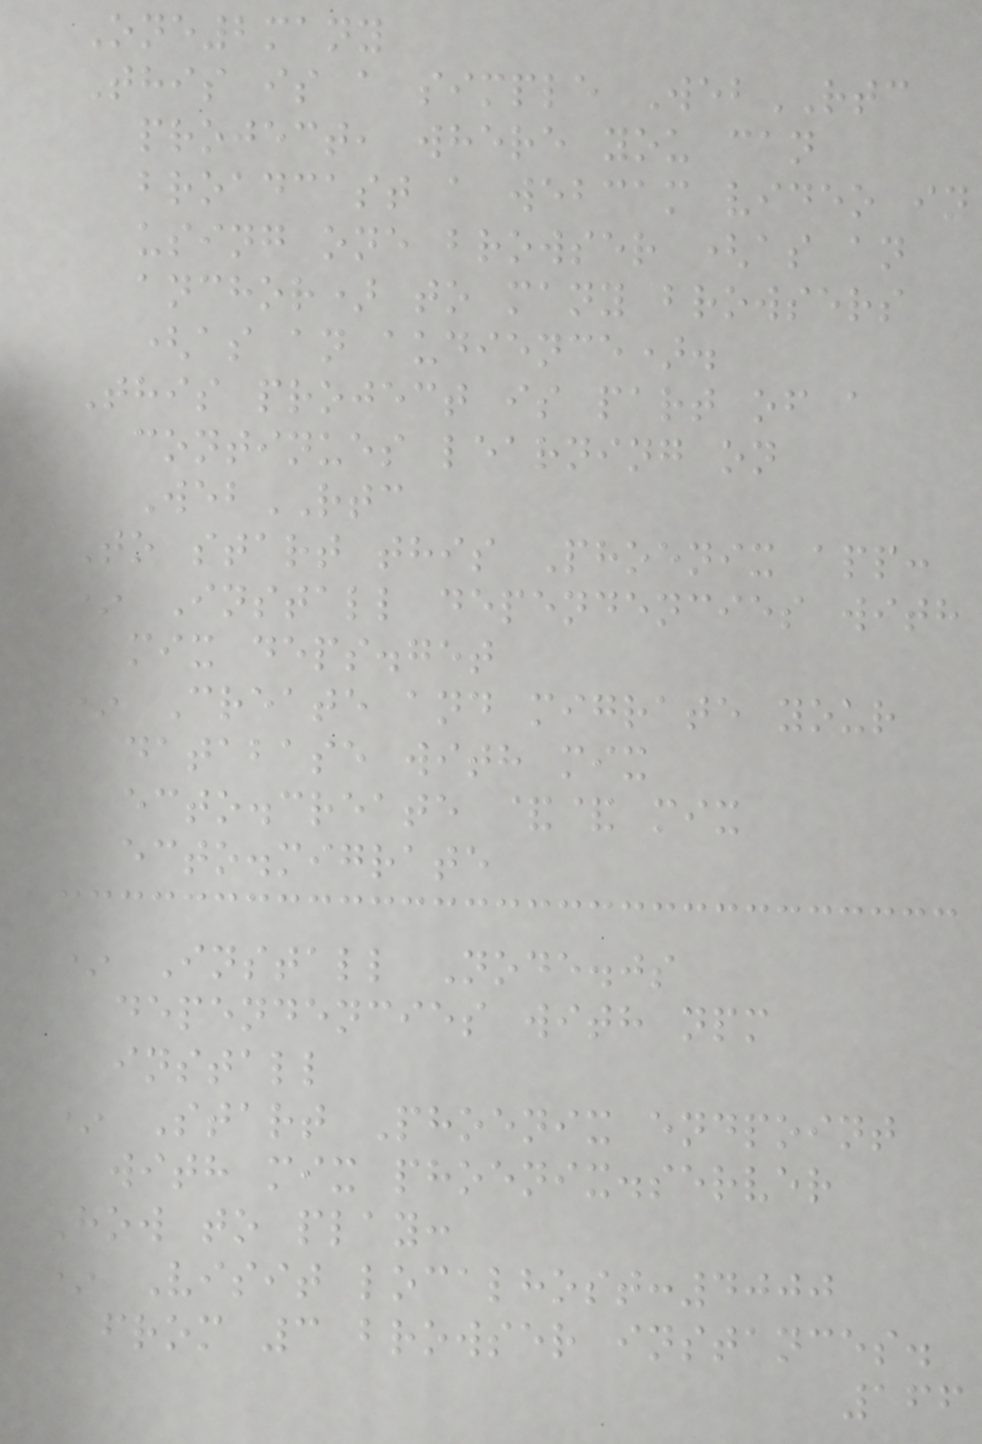One2many
This is a simple WebRTC
project, where you can
broadcast a webcam video in
using one browser (as an
anchor) to many browsers
(as an audience).
This project is part of a
continues learning on
WebRTC
To start this Phoenix app:
* Install dependencies with
mix deps.get
* Create and migrate your
database with mix
ecto.create && mix
ecto.migrate
* Install Node.js
dependencies with npm
install
* Start Phoenix endpoint
with mix phoenix.server
How to play:
* Visit localhost:4000
from 3 browser instances.
166
